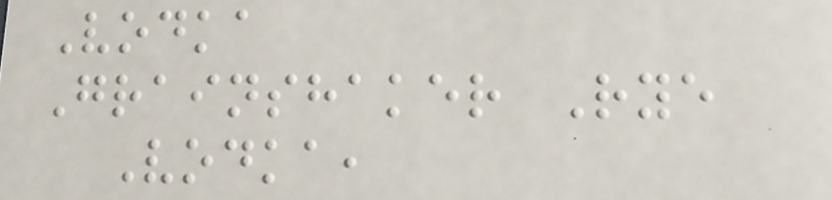Vodka
Grainshaker Rye
Vodka,
